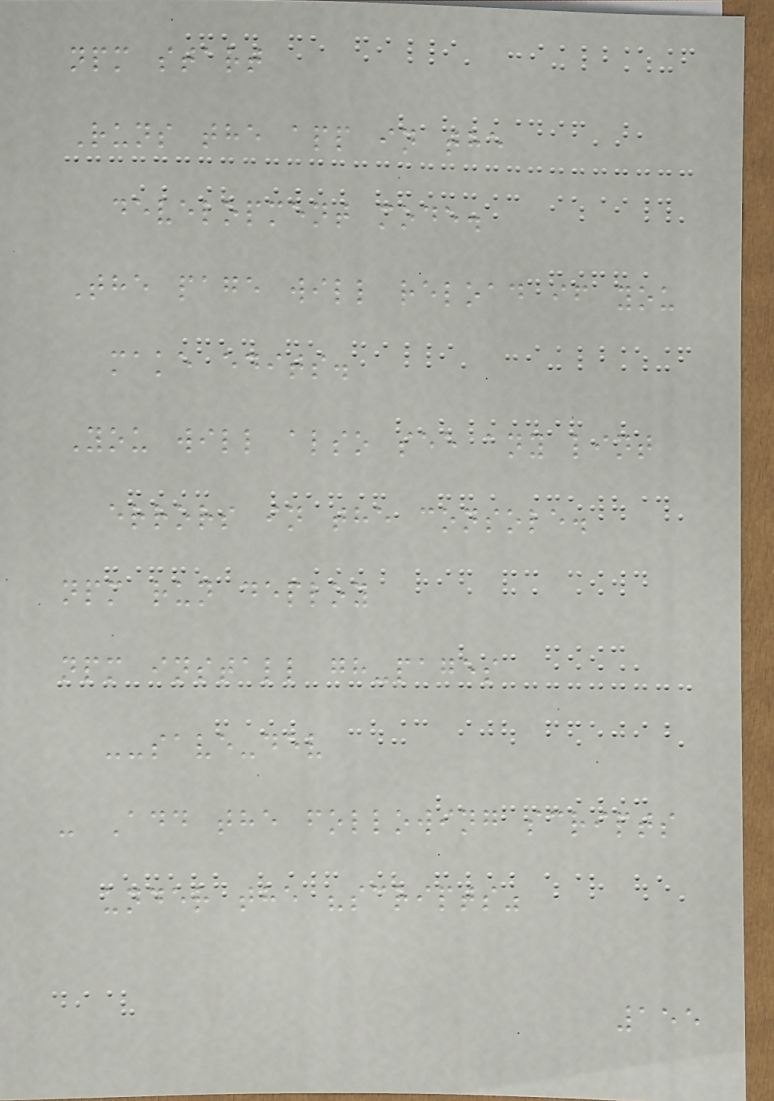npm start
Runs the app in the
development mode.
The page will reload if you
make edits.
You will also see any lint
errors in the console.
npm run deploy
npm install gh-pages
--save-dev
- Add the following scripts
under the "scripts"
155
